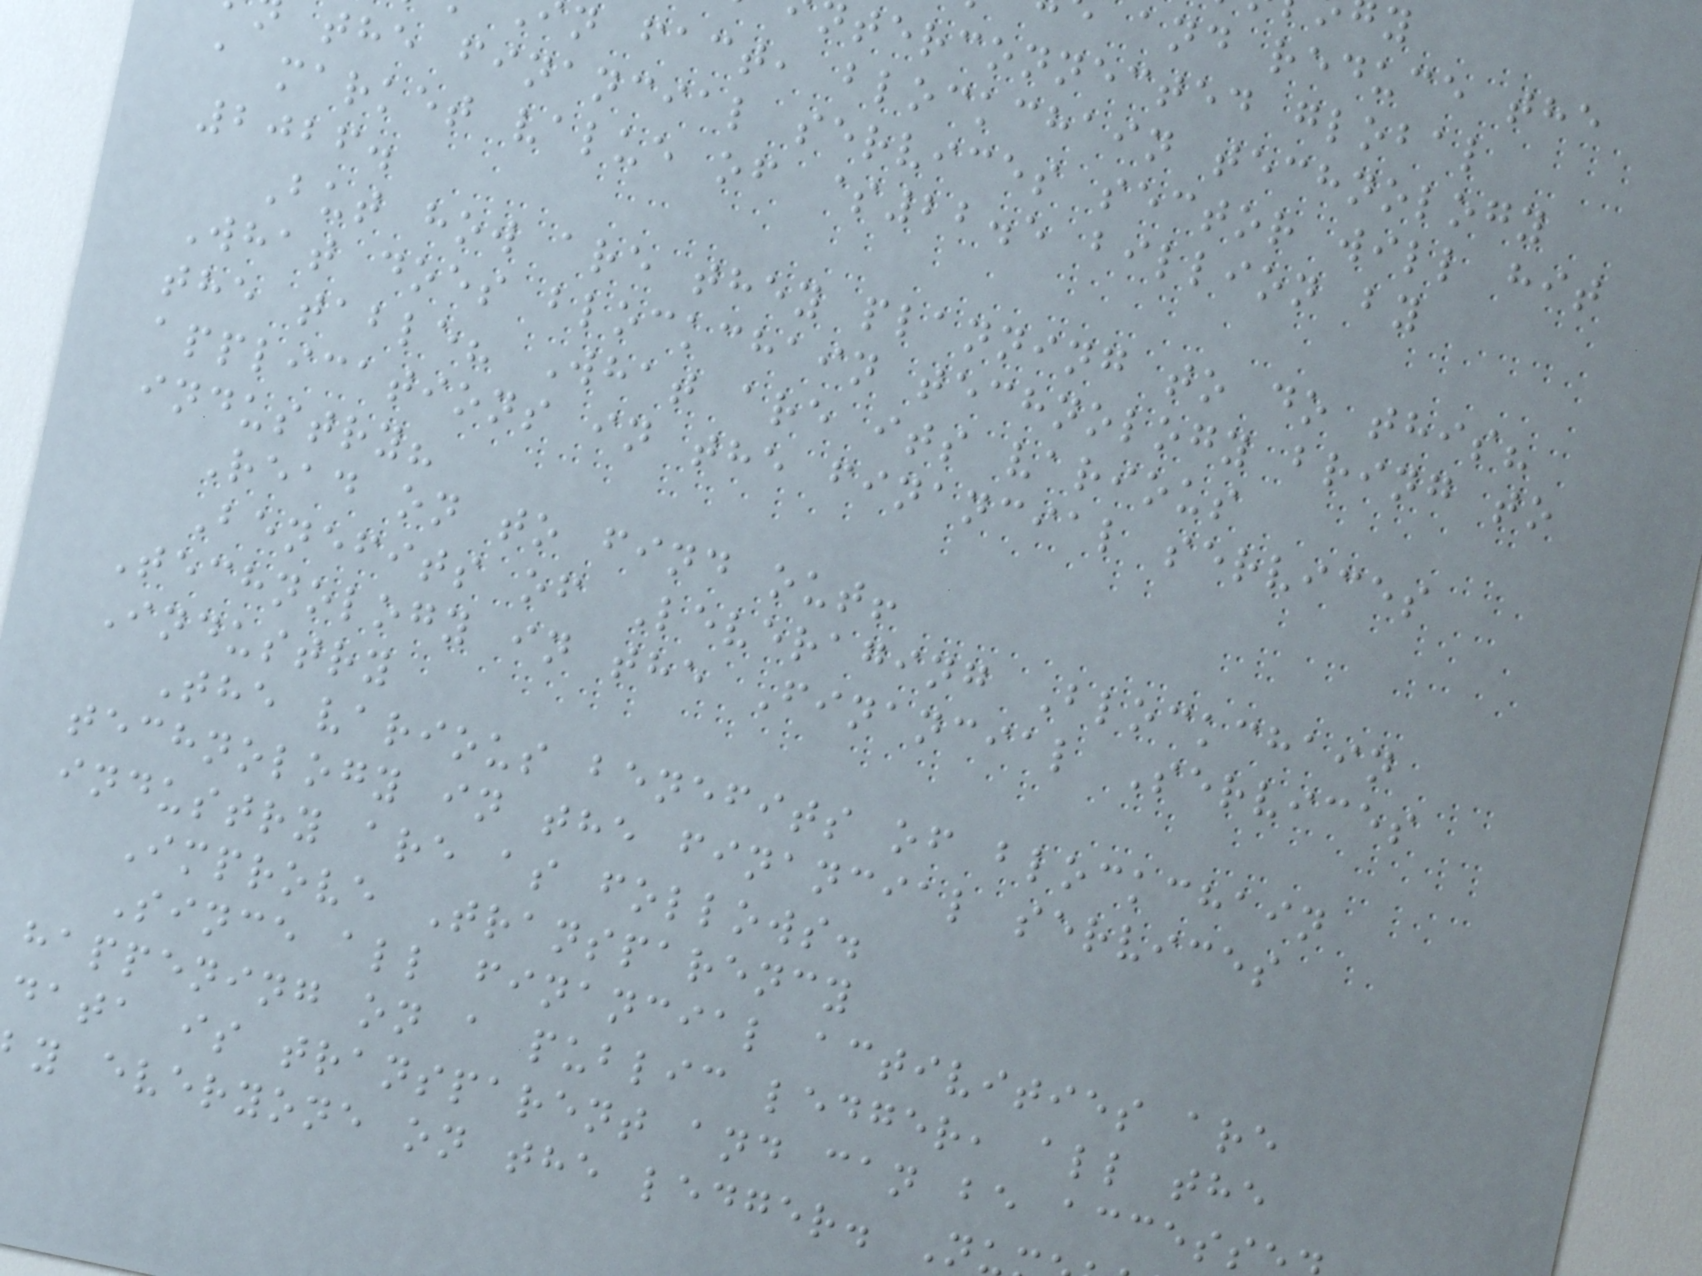and reduce the
terconnected global
n fact, blockchain technology
the financial services sector will hit
a market value of $22.5 billion by
2026.
But how are they planning to do this?
What does blockchain technology bring to
the table? What are its various
applications in the financial services
industry?
Read on to find out!
Benefits of Leveraging Blockchain
Technology in the Financial Services
Industry
The various benefits of blockchain
technology in the financial services
industry are as follows.
Improve Transparency
Since all financial activities are
happening on a public ledger, all the
data is transparent and can be access
y everyone on the ledger. N
